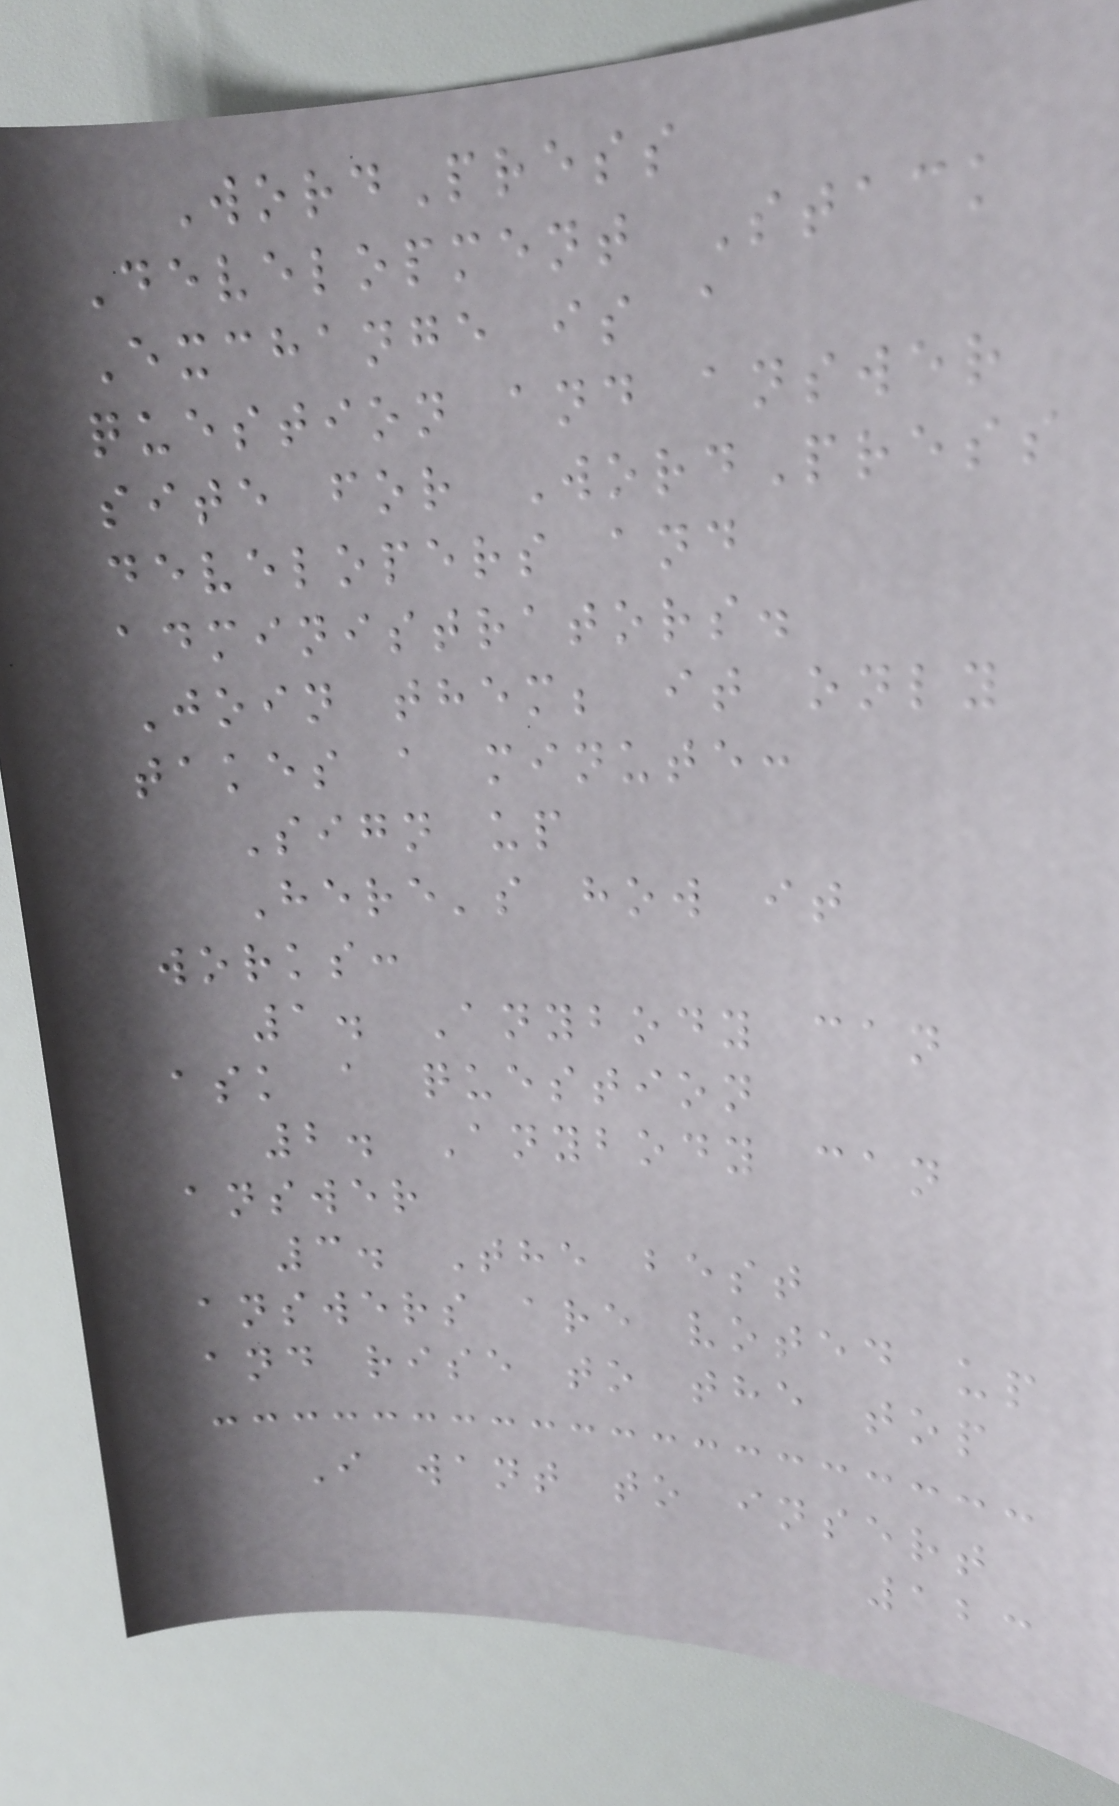WordPress
Development Stack
Exchange is a
question and answer
site for WordPress
developers and
administrators.
Join them; it only
takes a minute:
Sign up
Here's how it
works:
1. Anybody can
ask a question
2. Anybody can
answer
3. The best
answers are voted up
and rise to the top
I want to insert
123
